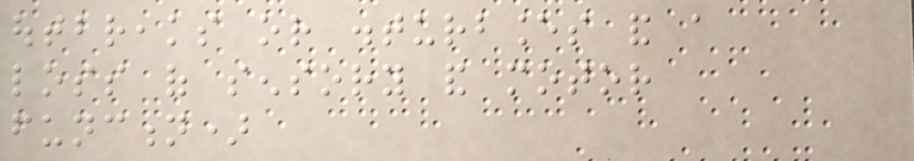outbreaks or disturbances and a
loss of sensory and motor
function)
